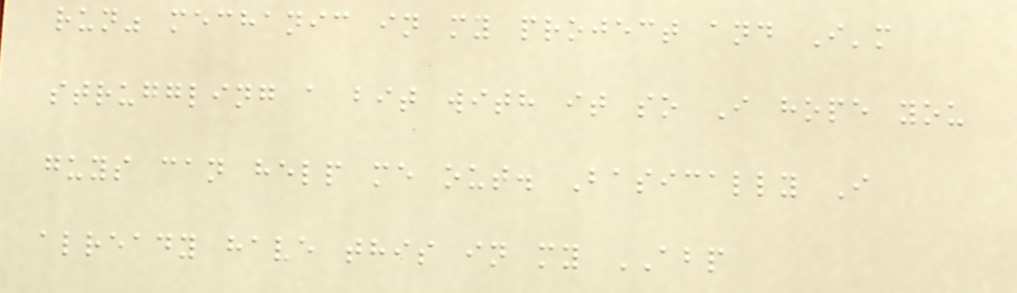run" mechanic in my project and I'm
struggling a bit with it so I hope you
guys can help me out. Basically I
already have this in my ABP
